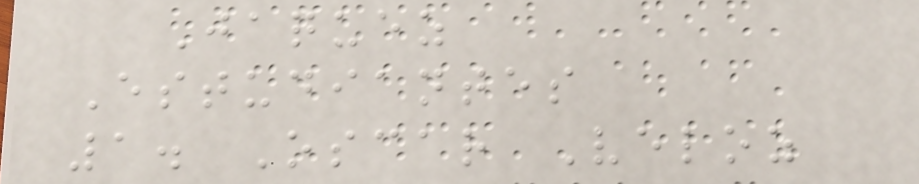Jaquez
Estudiantes
1. Oscar Veloz
